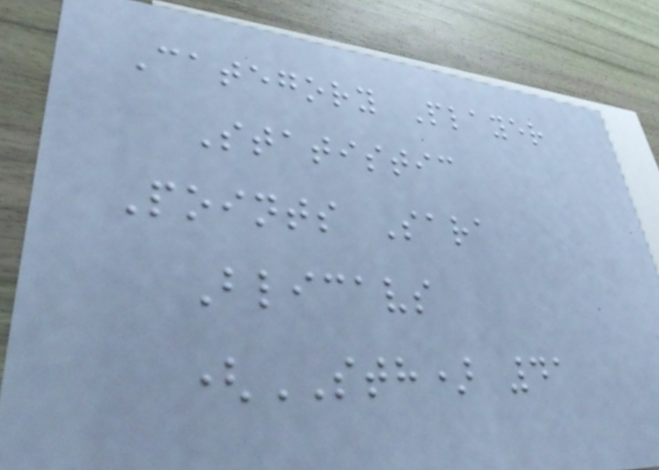Category Player
Statistic
Points Sara
Blicavs
(STH) 41
